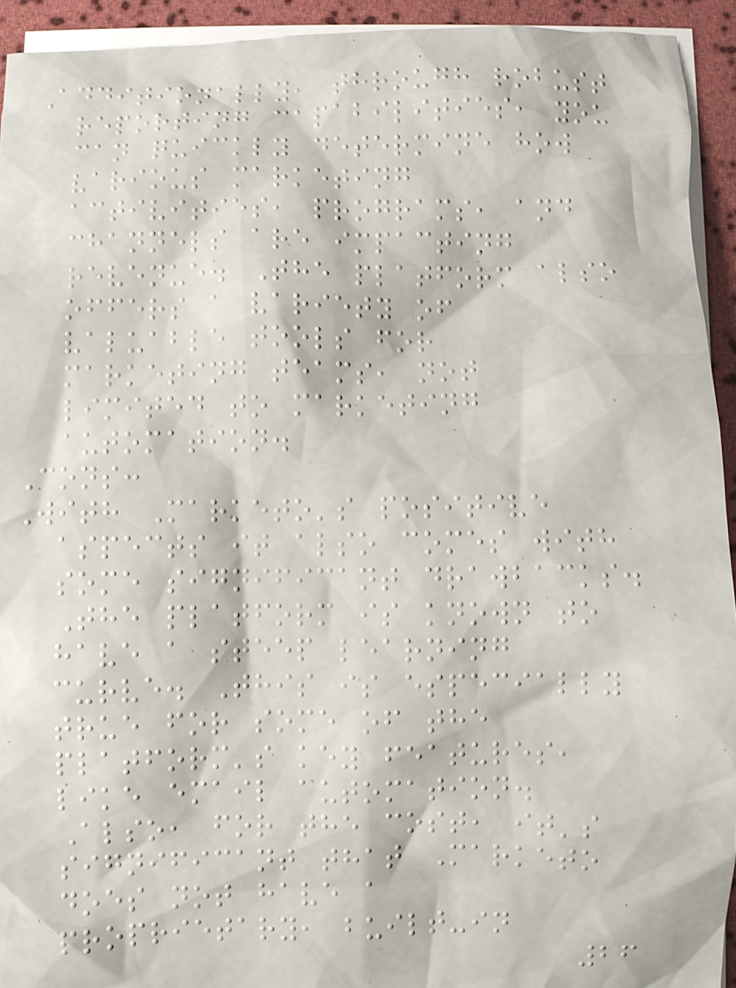Additionally, through robust
reporting capabilities, you
can quickly determine how
various marketing
activities, programs, and
channels are impacting
revenue. The platform also
offers a variety of
valuable tools for
marketing teams, not
limited to marketing
automation.
Cons:
With Marketo's positive
aspects it also comes with
some significant drawbacks.
The platform is known to
have a steep learning
curve. This is especially
true for some of the
platform's key features,
like email automation.
Also, for the cost, it's
significant that Marketo
does not have a
proprietary, built-in
26
